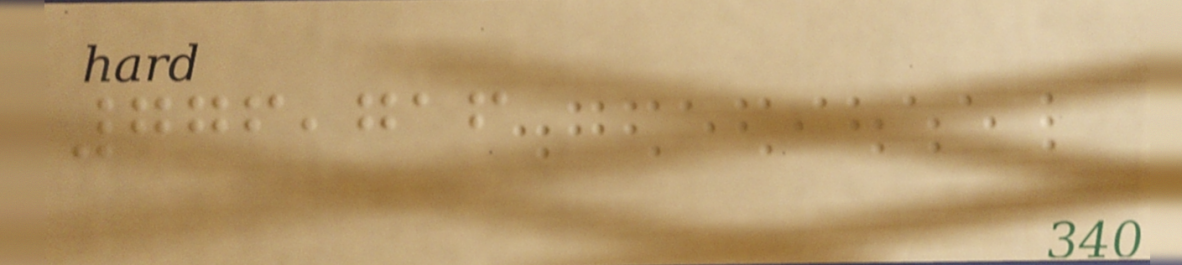776,716
